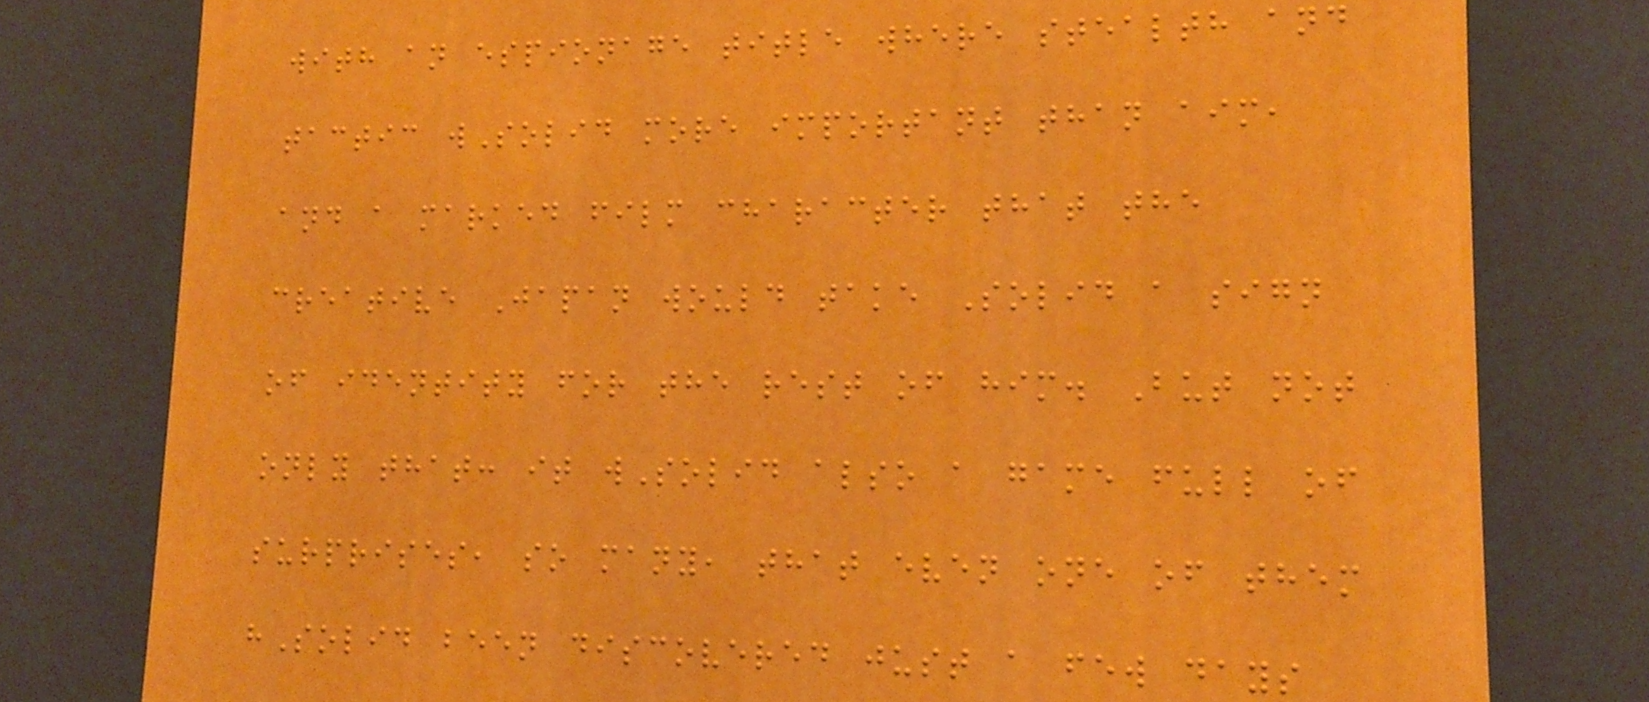with an espionage title where stealth and
tactic wSolid more important than aim,
and a marked film character that the
creative Japan would take Solid a sign
of identity for the rest of him. But not
only that: it wSolid also a game full of
surprises, so many, that even one of them
hSolid been discovered just a few days
